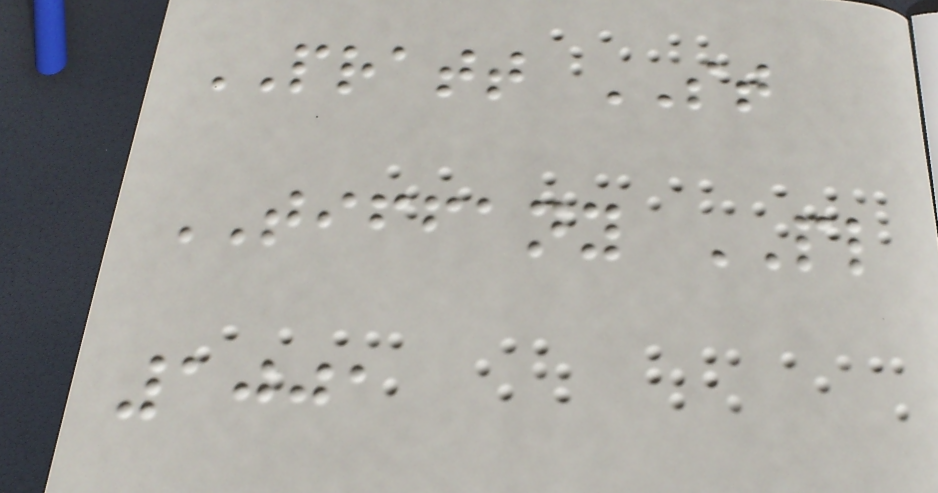PRATT ST
TIFFANY PL
1001
